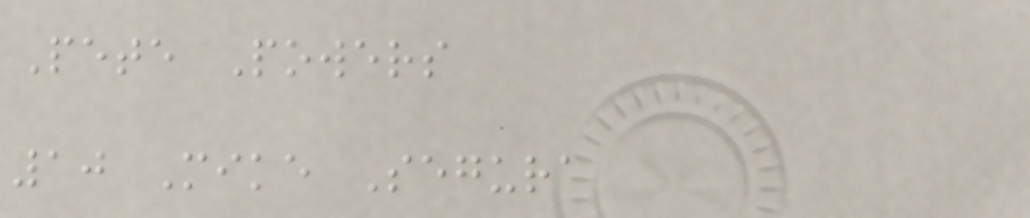Pete Powers
10 Mike Segura
